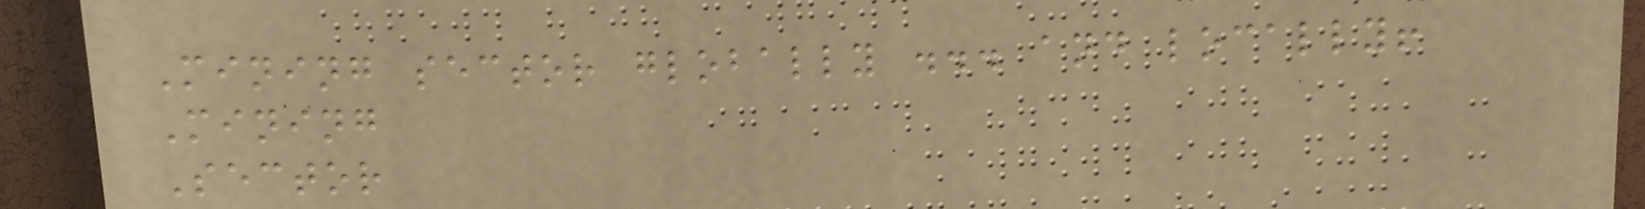Mining sector globally ... and locally!
Mining
Sector
